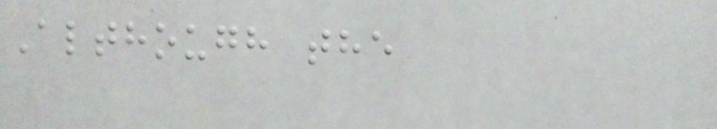Although the
